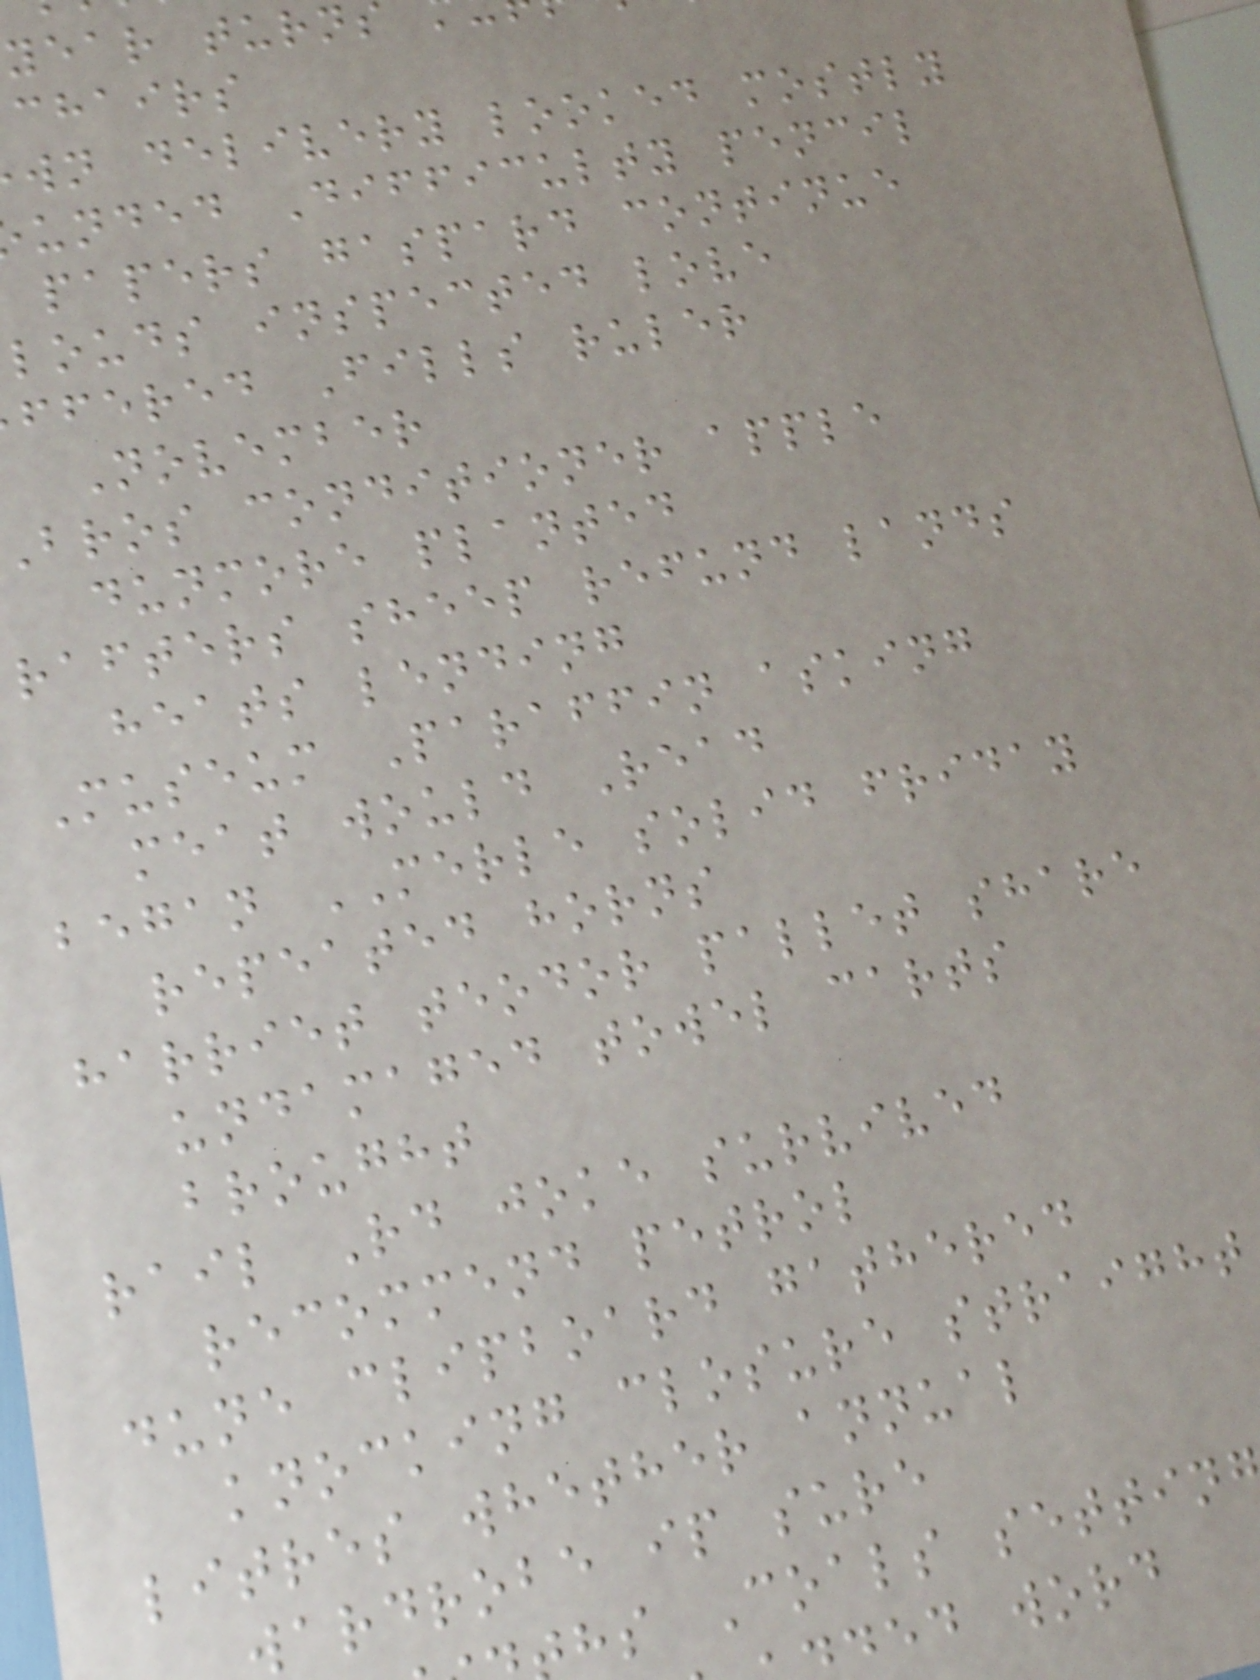year turn
chairs
wn delivery looked mostly
unded Difficulty pencil
papers gaspard continue
louds inspected love
ffered Fills ruler
November
bros conditioner apple
dunmore planted
rafters sheep refund lands
heats lending
Museum Paraffin asking
meat would Read
began MERLE solid friday
repeated horns
harriet teodor pallet share
undamaged towel carts
brought
rail Rd joke survived
recommend petrol
dune clipboard gathered
knocking closure straight
litres whether annual
wardrobe ip sure
hs Coals settin
ded word
